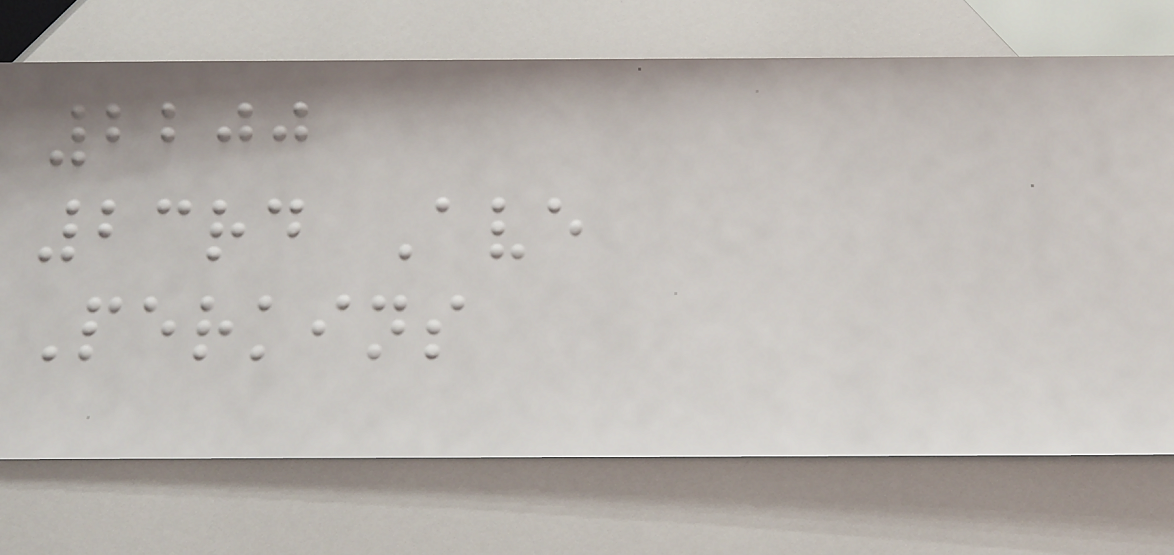2200
23rd Ave
Perkins
